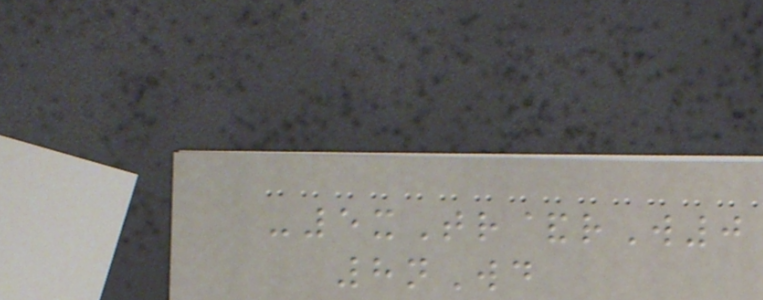-5xTr&rW0
8nWd
